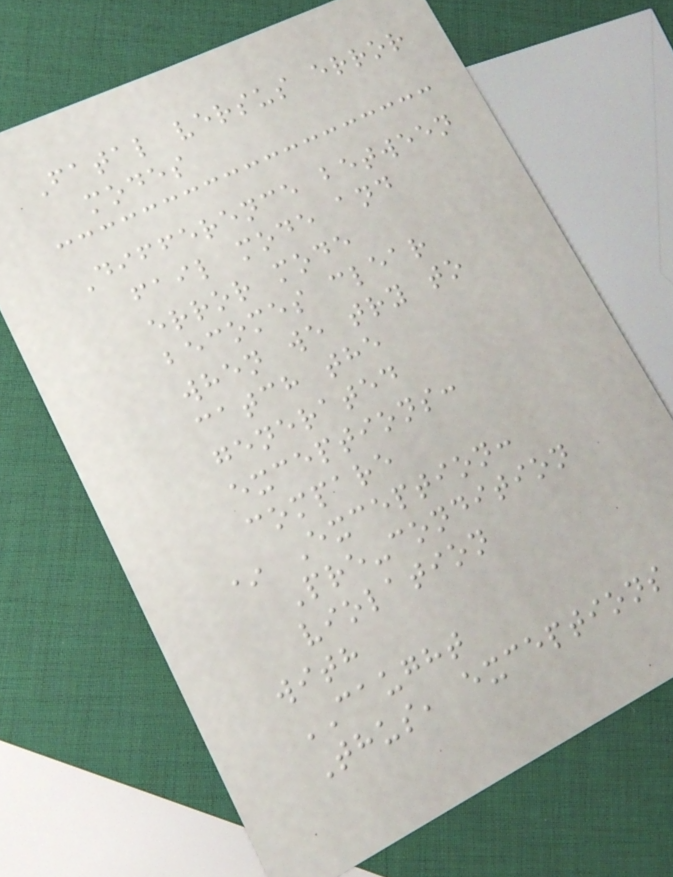Fatal versus error
modes
Difference between
fail mode and
error mode
becomes clear
when we try to
catch the
generated
exceptions:
compare
* Exception:
Pre-condition
violation
with
CAUGHT
Thus, exceptions
